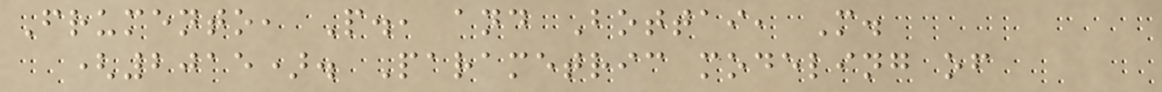Frumento, P., and Bottai, M.
(2015). Parametric modeling of
